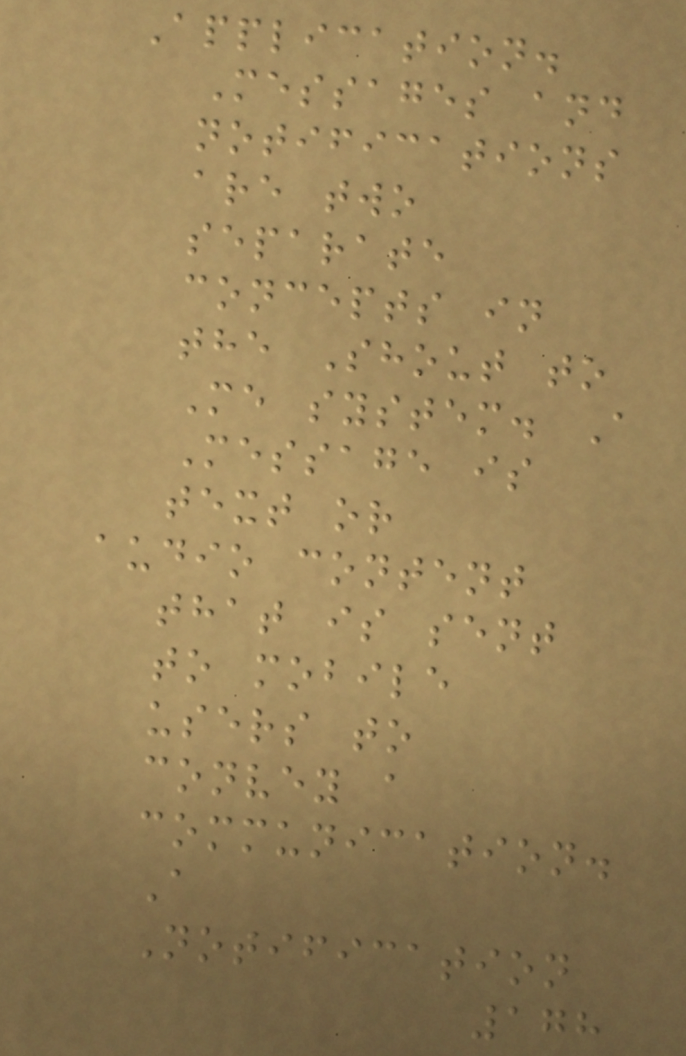Application.
Messages and
notifications
are two
separate
concepts in
the Shout to
Me system. A
Message is
text or
audio content
that is sent
to mobile
users to
convey a
communication.
A
Notification
178
